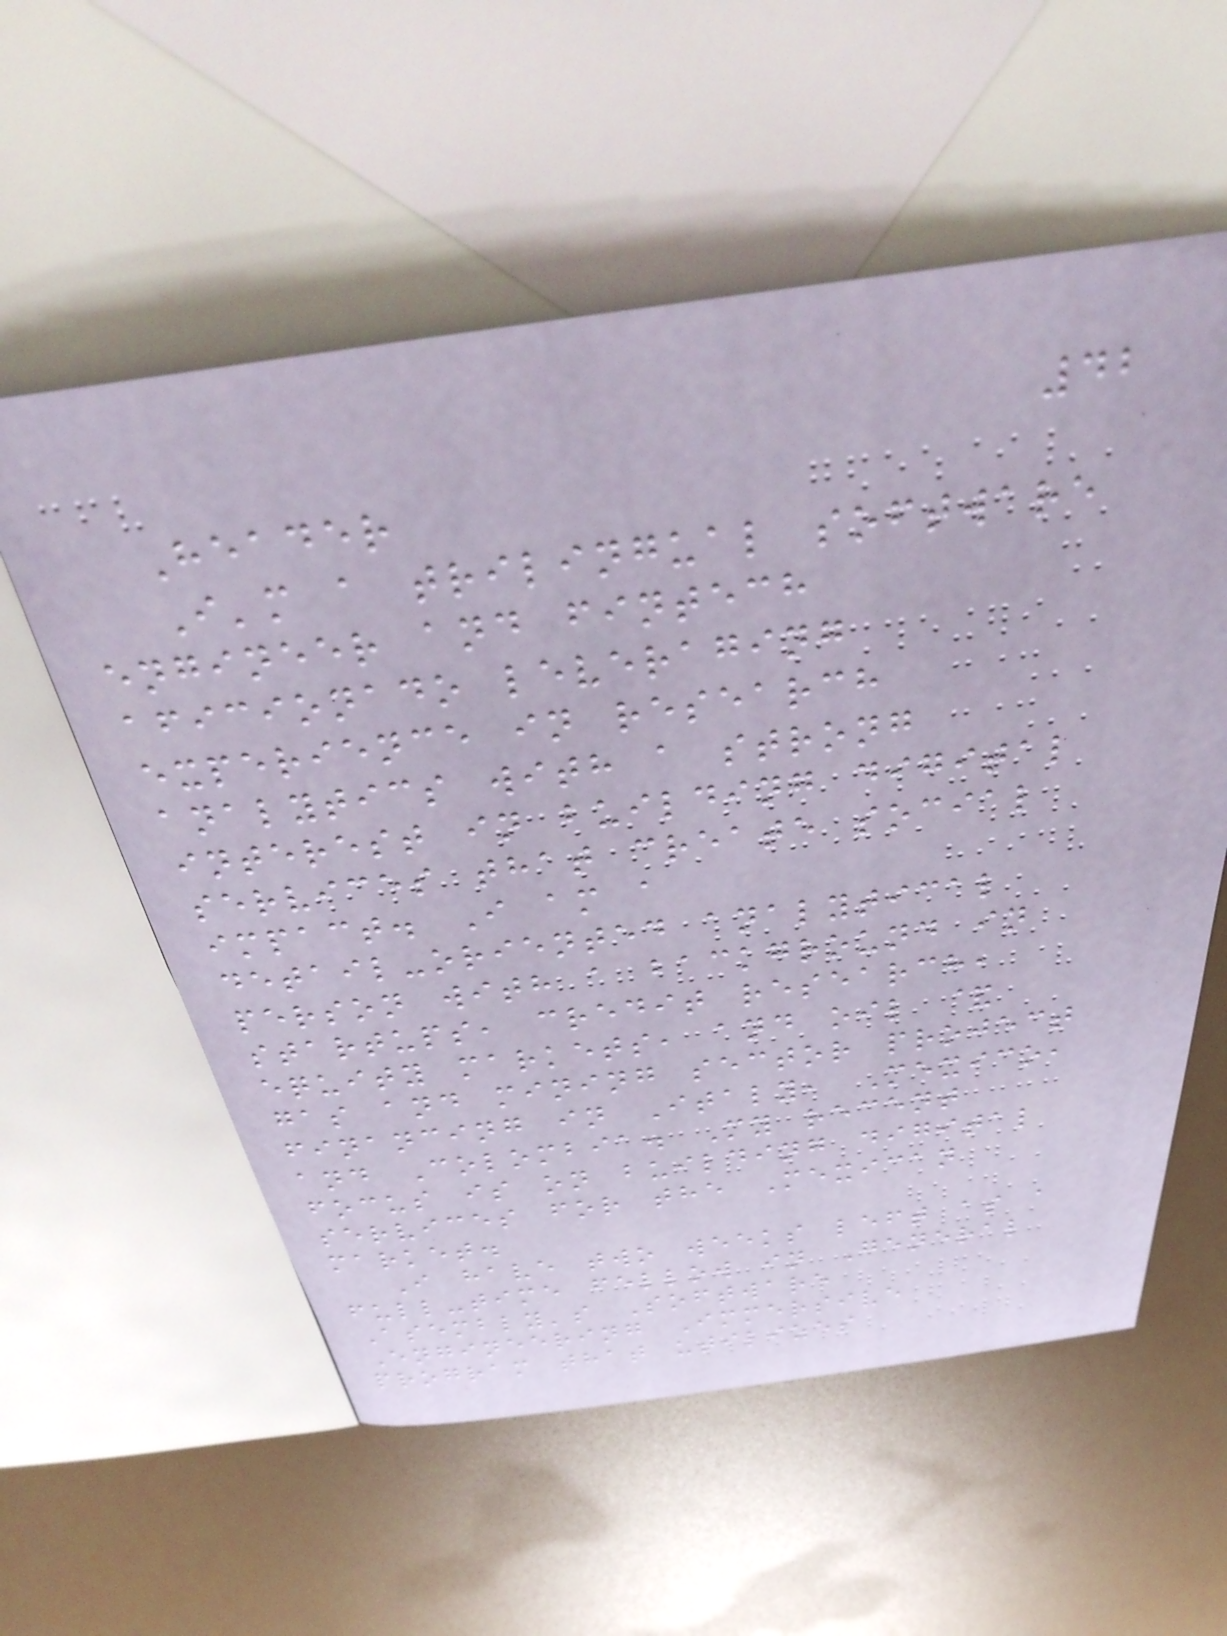42
Header
I'm a trilingual software
engineer and fintech
aficionado leveraging
experience in research
analytics with a strong
interest in building digital
services that create social
impact. I am a
detail-oriented analytical
person with a background in
startups, credit research,
equity markets, and oil &
gas and mining sector project
financing in Italy, Mexico,
and Colombia. My recent
focus is on building digital
services for the Mexican
market.
I have two weeks left as a
full-time fellow in General
Asembly's Software
Engineering Immersive
program that utilizes
